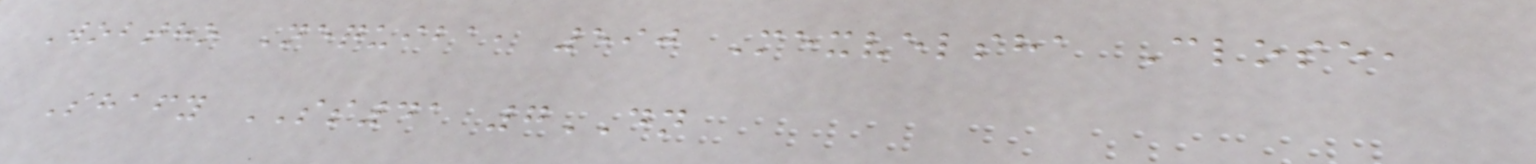Wobtho Nequiba, 590 Mexvelsha Close,
Shafy SS41 7DN
